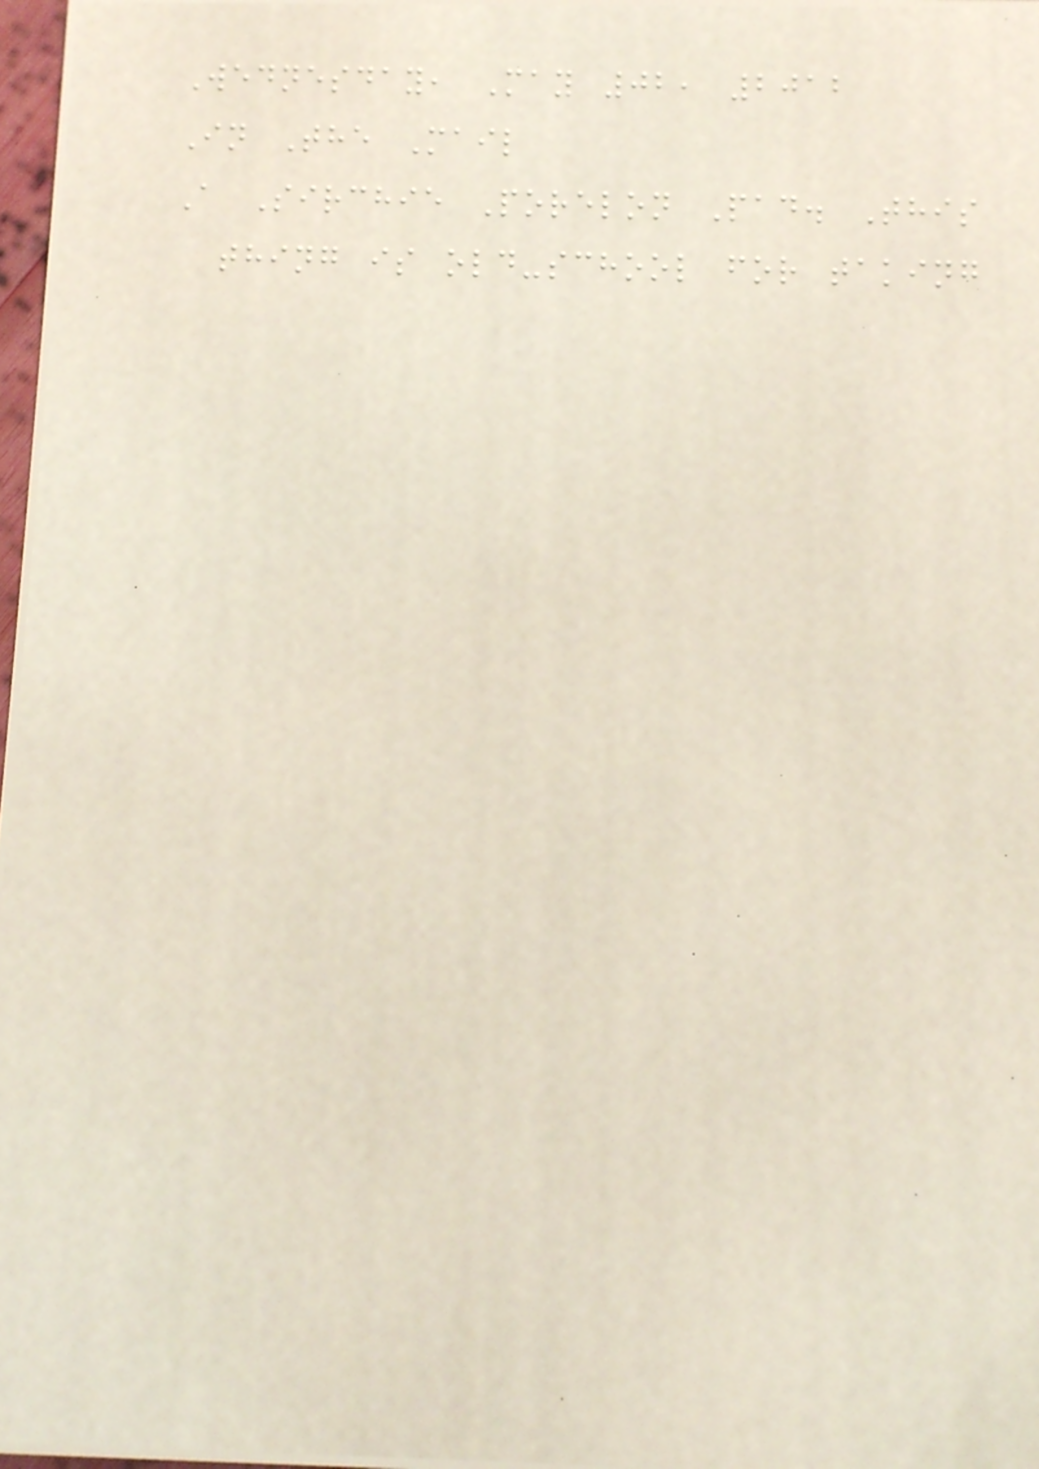Wednesday, May 02, 2012
In The Mail
A Sirchie Porelon Pad. This
thing is old-school for taking
